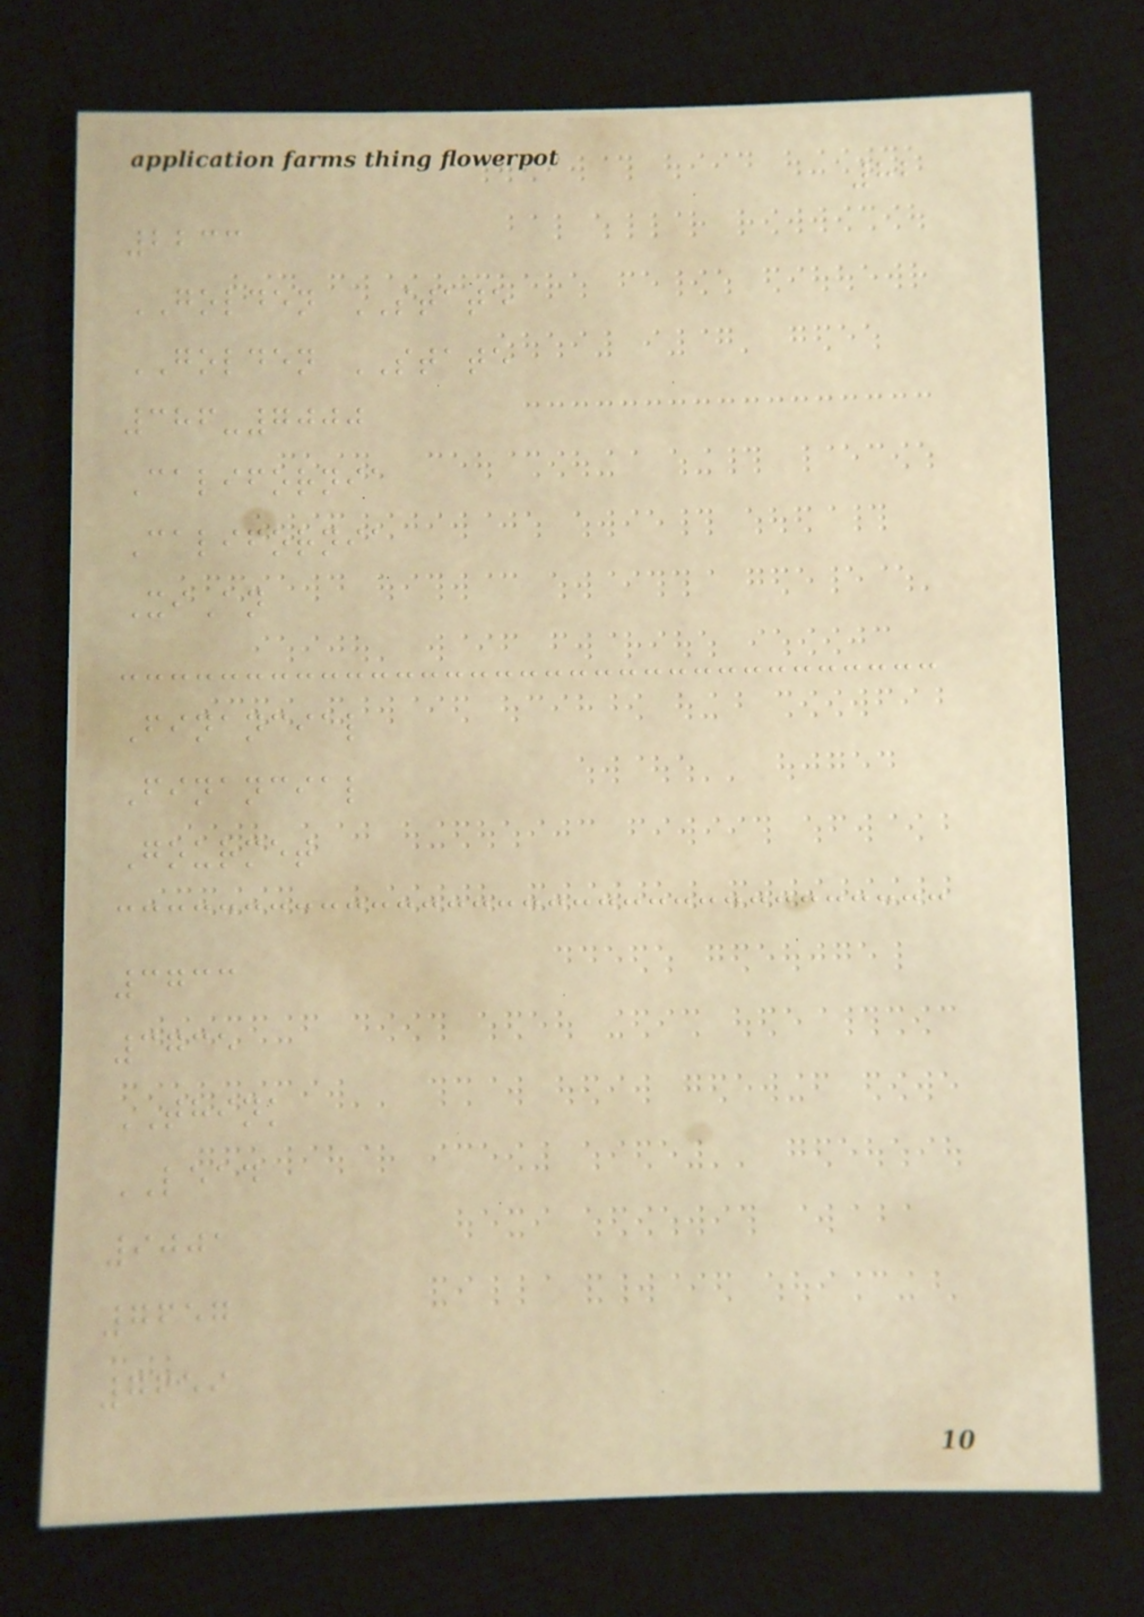82
2233
GOLDEN STATE
GOLDEN STATE
386-7000
California
California
XiAn
Financial
Financial
Gourmet
3733
3735
THINK
LEAD
9001
7657
7659
